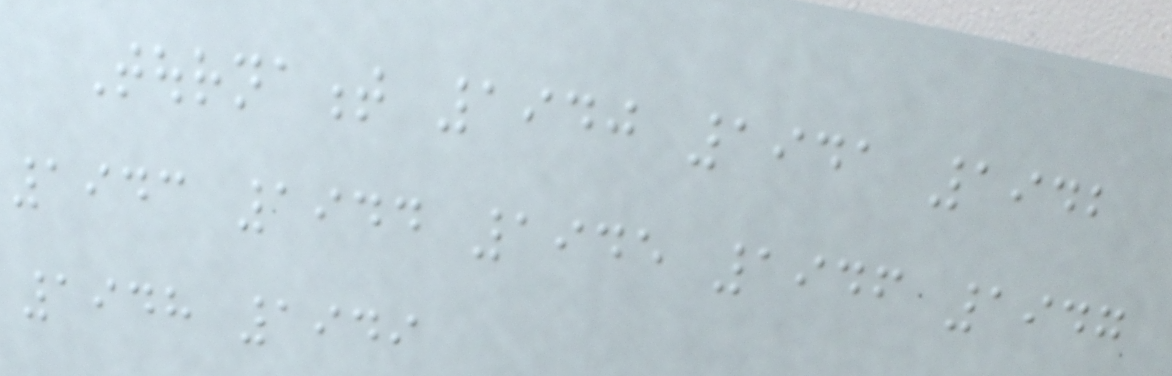Tournament 1940 1941 1942
1943 1944 1945 1946 1947
1948 1949
